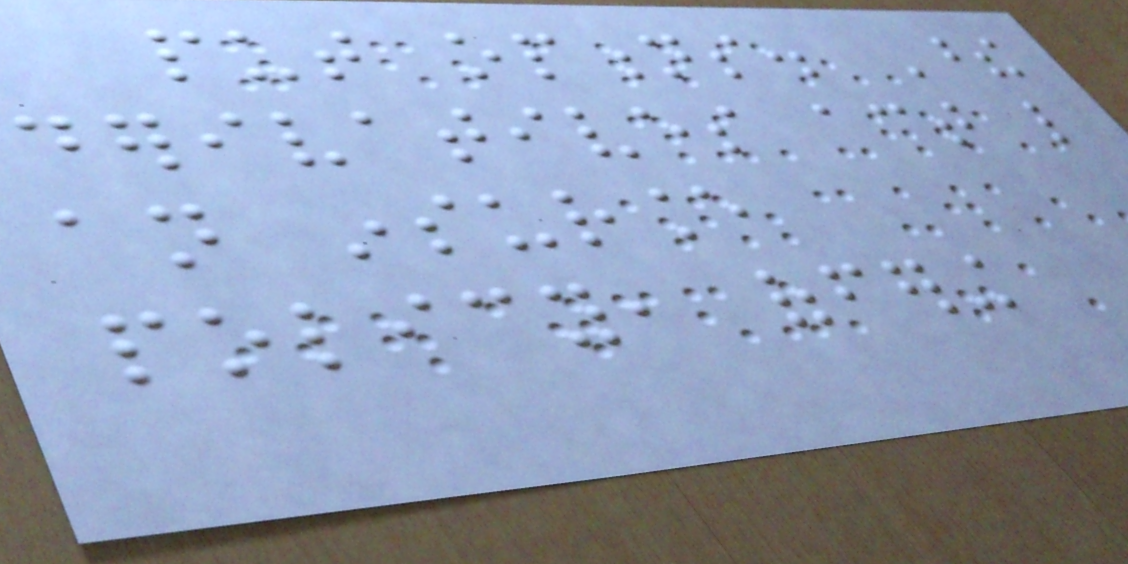put options. These
derivatives act like
an insurance
policy, offering
